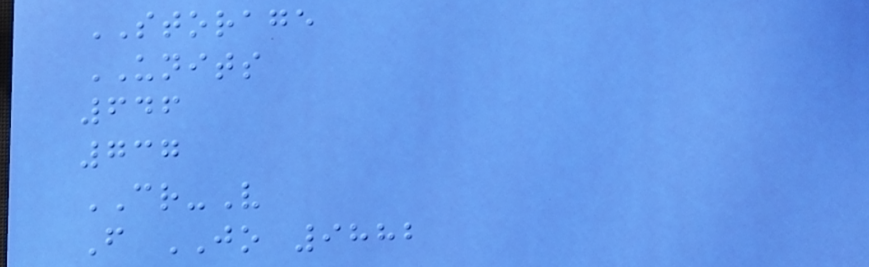STORAGE
UNITS
646
737
CR-V
F JO 9882
